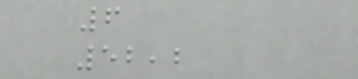6
52,2
